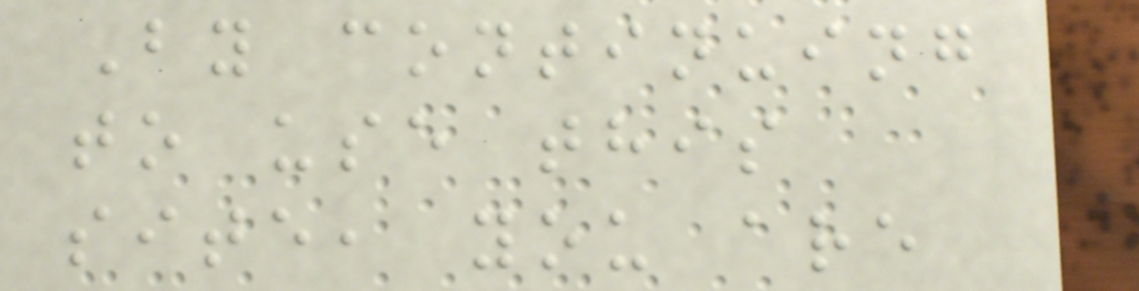By continuing
to use this
site, you are
